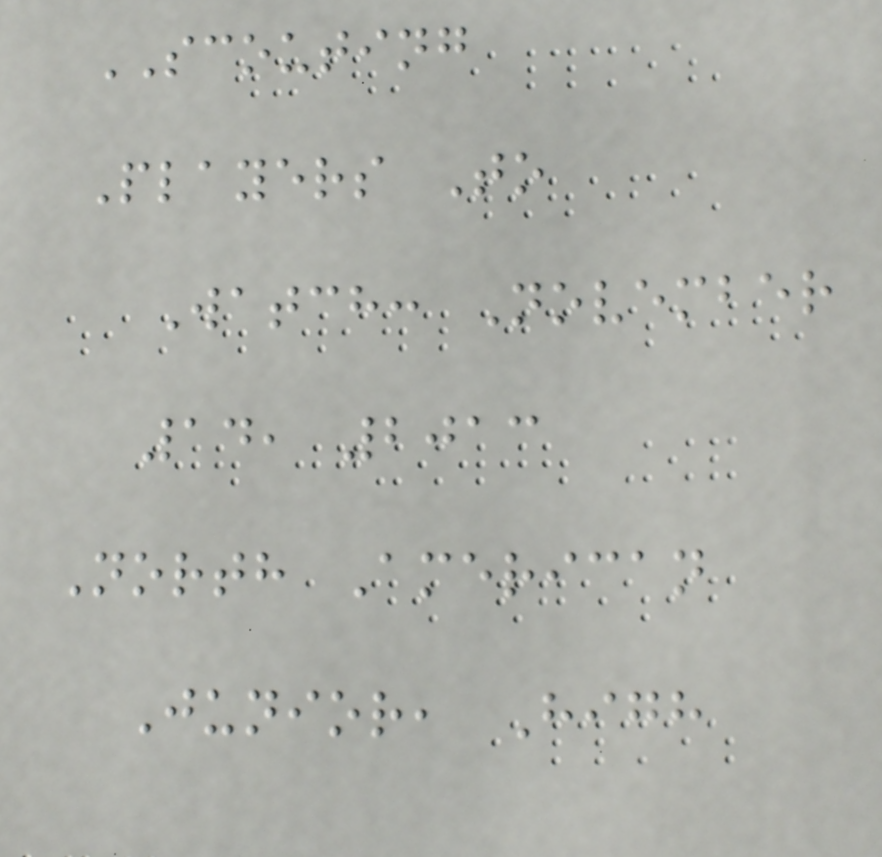SCOUTING
Players To
Watch: November
14, 2013
North American
Junior, High
